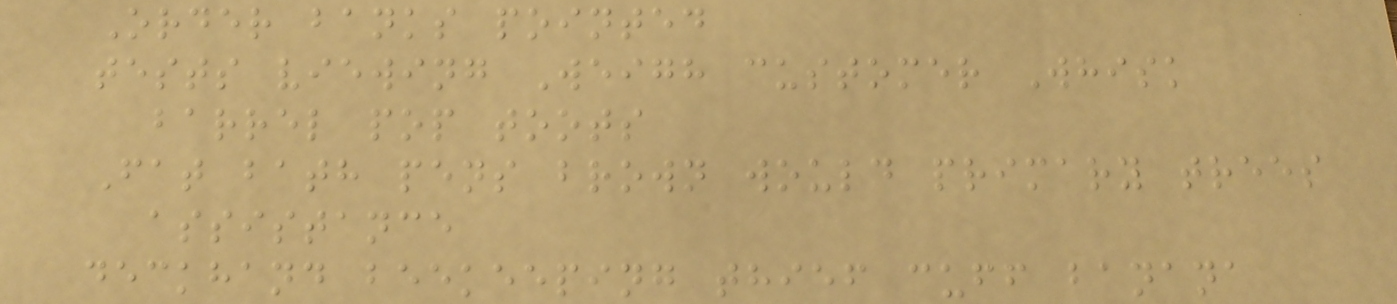Order banks pointed
tests viewing Weigh customer Whisk
barrel pop toots
Fat bath pens brown would primary trees
assistance
deckhand beekeeping thief cuff banana
